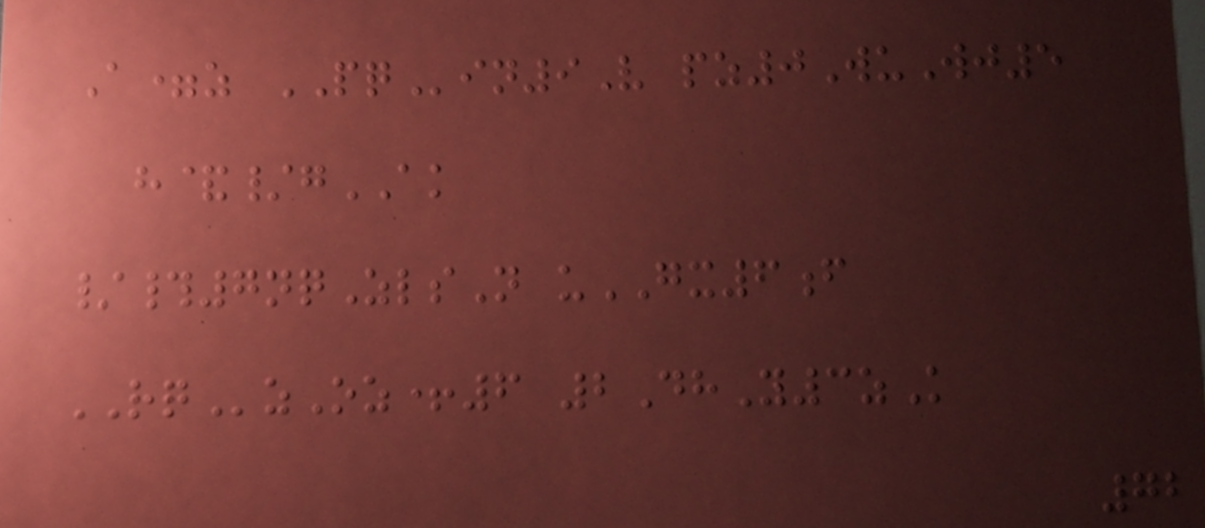A=z PQin9V pz0WuWj5
h&/gAK
/#7nqZlsN uGX6f
RQzOz+6 2DhY3zK
72
